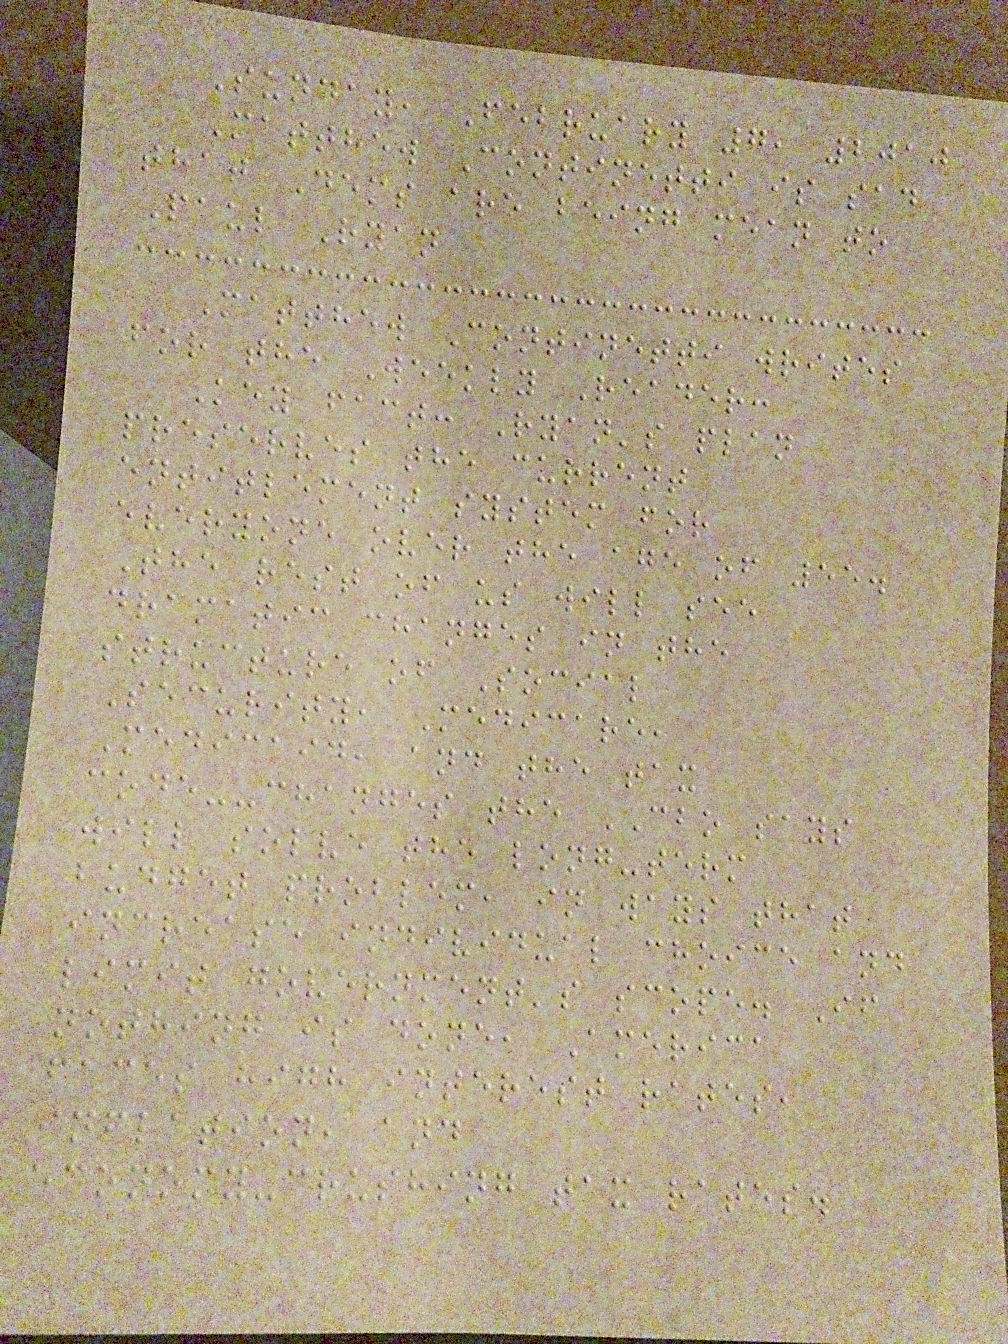Sunday, February 7, 2010
Matthew Continetti is sad
that Dems are being mean to
Paul Ryan
Matthew Continetti writes
for the Weekly Reader:
Key fact: Ryan's plan
preserves the current
entitlement system for
everyone over the age of 55.
The rest of us will see
dramatic changes in the
structure of Social
Security, Medicare,
Medicaid, and the tax
code--changes the CBO says
will solve the long-term
budget problem, in ways that
increase individual choice and
limit government's scope. If
nothing is done, America
faces high interest rates,
inflation, and
economy-crushing tax rates.
